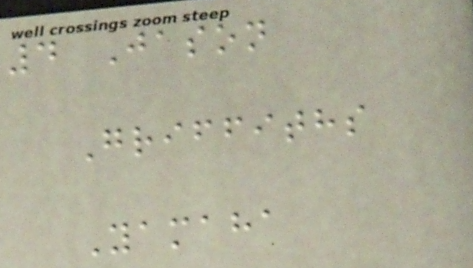4 Jason
Griffiths
Yamaha
